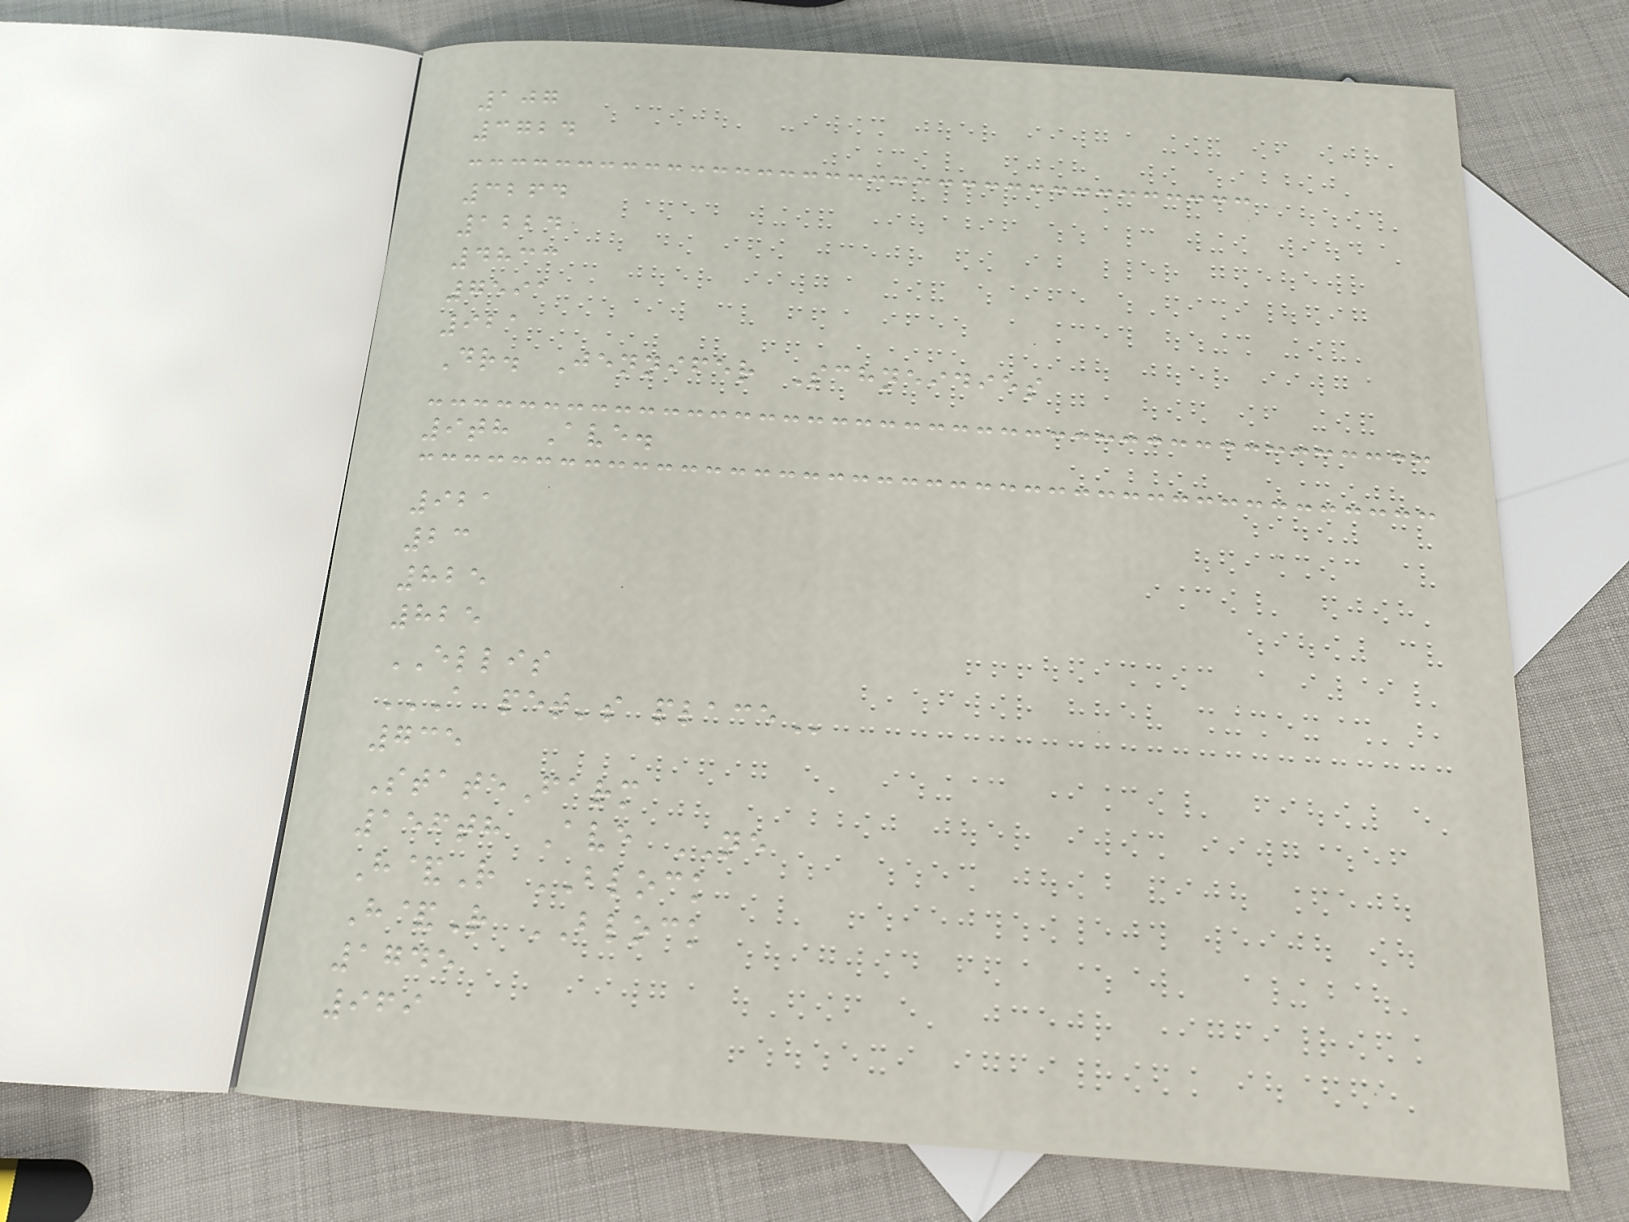107
3724
3264
1224
4833
7591
921
Dr. Jennifer Schneidies
9th Ave.
921
23
825
825
ELLIS
A PET'S PLACE
735
StateFarm
156th Ave NE
H&R BLOCK
H&R BLOCK
1745
969
